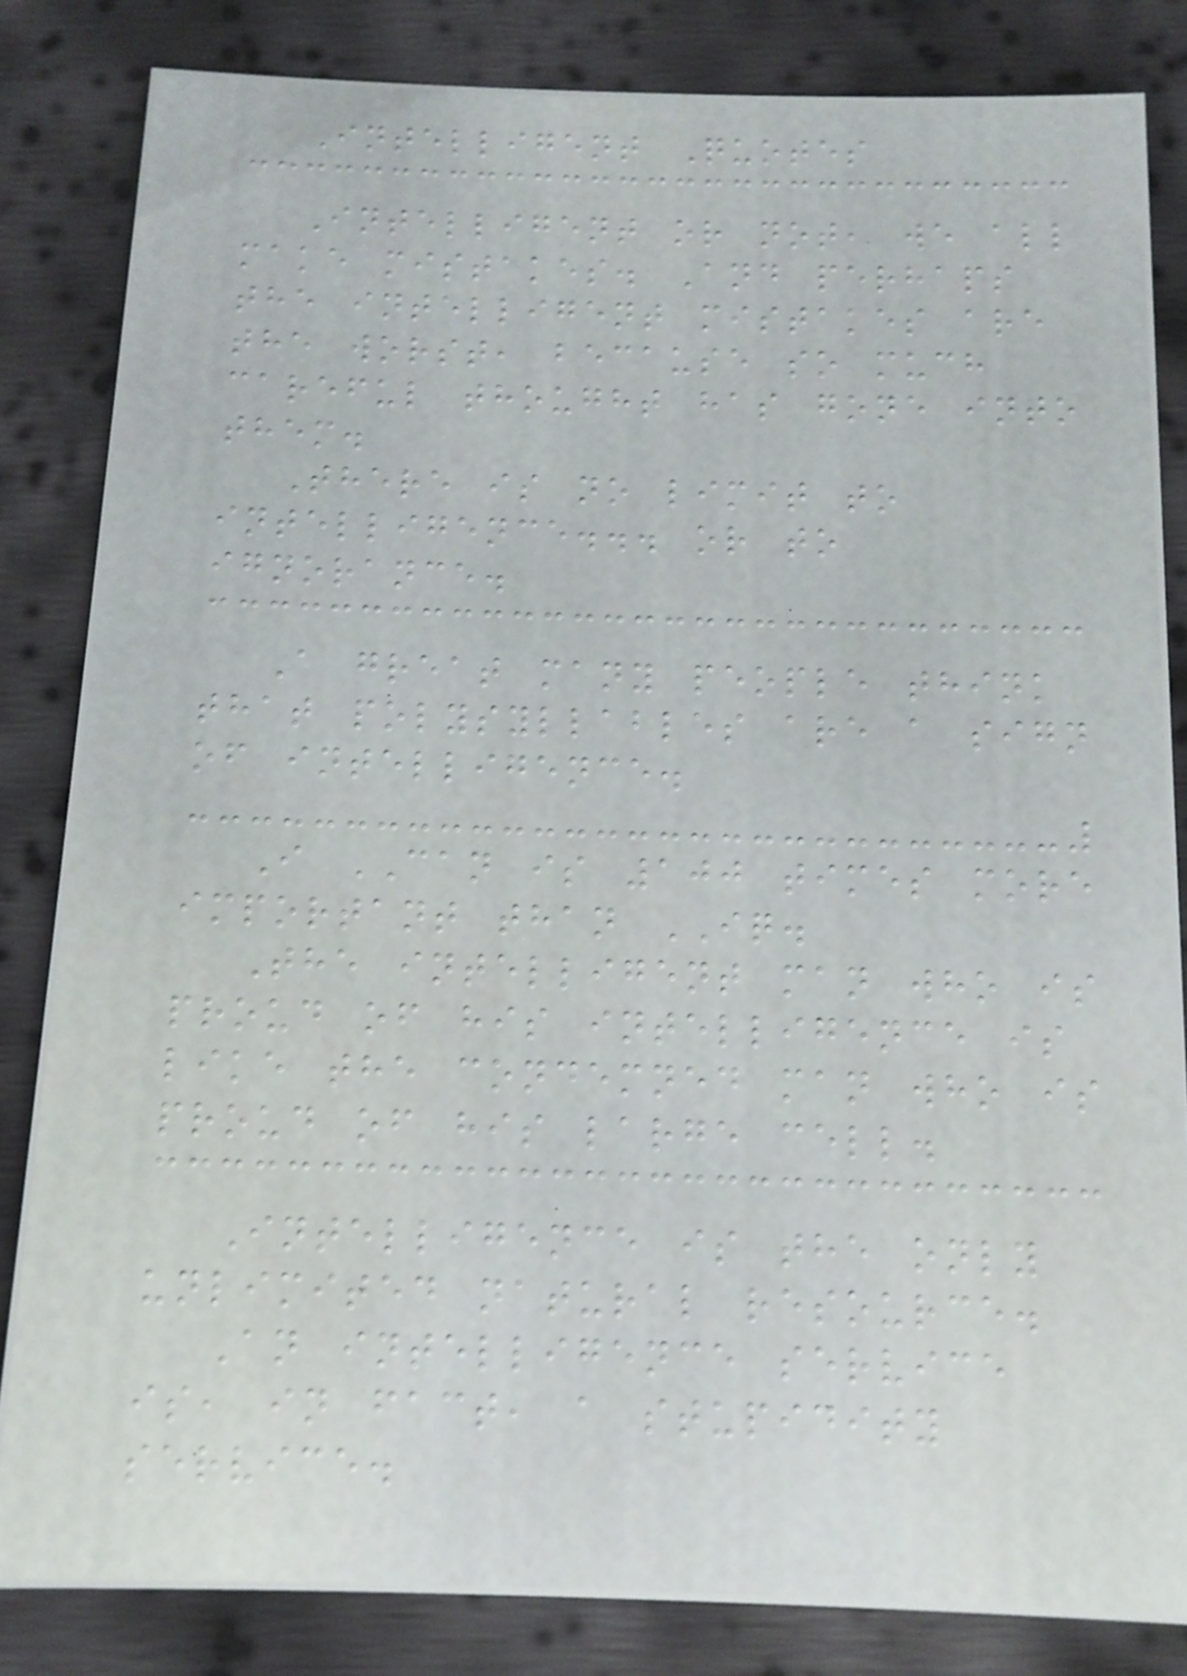Intelligent Quotes
Intelligent or not, we all
make mistakes. And perhaps
the intelligent mistakes are
the worst, because so much
careful thought has gone into
them.
There is no limit to
intelligence... or to
ignorance.
A great many people think
that polysyllables are a sign
of intelligence.
I CAN is 100 times more
important than IQ.
The intelligent man who is
proud of his intelligence is
like the condemned man who is
proud of his large cell.
Intelligence is the only
unlimited natural resource.
An intelligence service
is, in fact, a stupidity
service.
